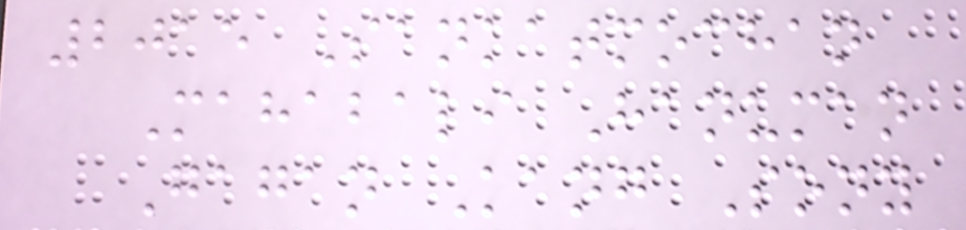2015 Sankatmochan
Mahabali Hanuman
Gagan Kang Sony
